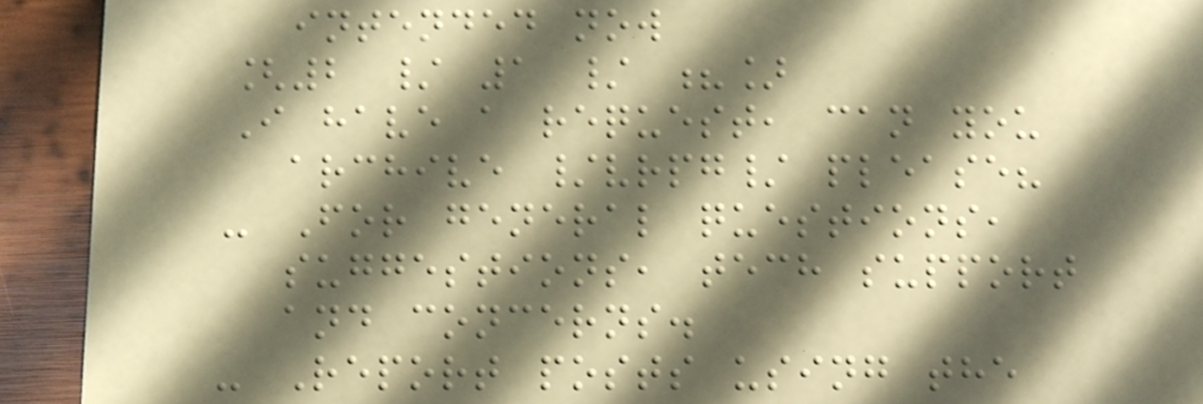intended now
[2 / 1 / ?]
I have a request, can you
archive /vrpg/ please?
- For general questions,
suggestions, tech support
and concerns.
- Report posts using the
